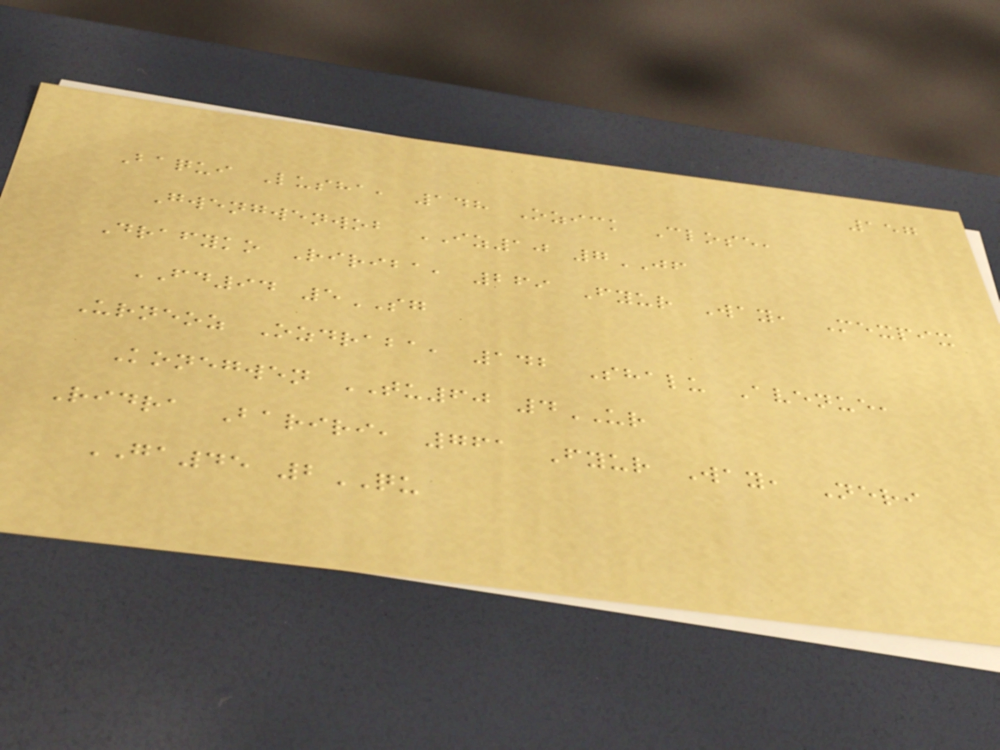157
Baqui Lusha, 148 Ozick Close,
Gwengwenwob IZ10 7JF
Drafyko Ririba, 269 Fyur Way, Mexpix
FD94 5SG
Urneoz Ozdraba, 142 Shalu Avenue,
Konegwen TU60 4UR
Ridra Bariri, 761 Fyur Way, Neri
GA45 2QU
